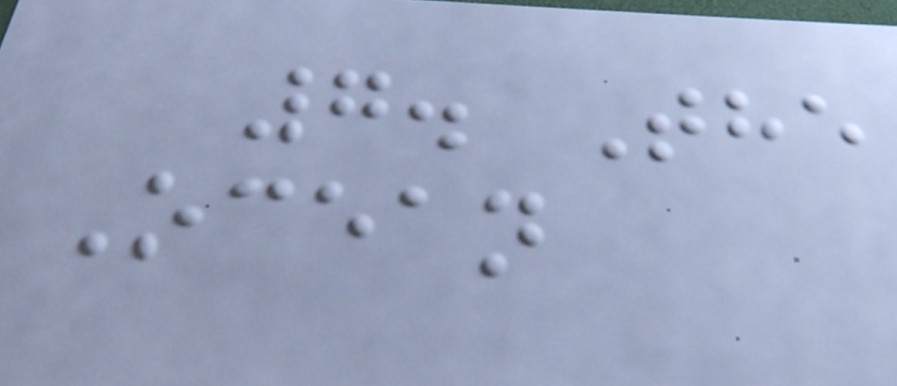7. The
Ocean
